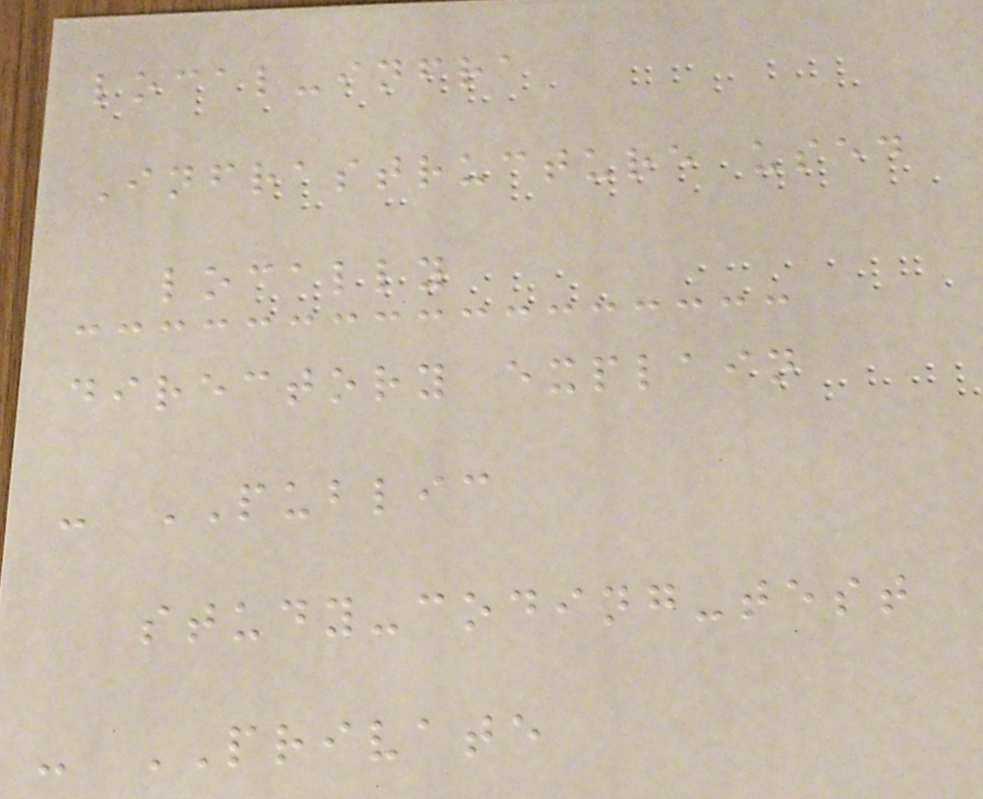local-infra
Infrastructure used
locally
directory explain
- PUBLIC
study-coding-test
- PRIVATE
